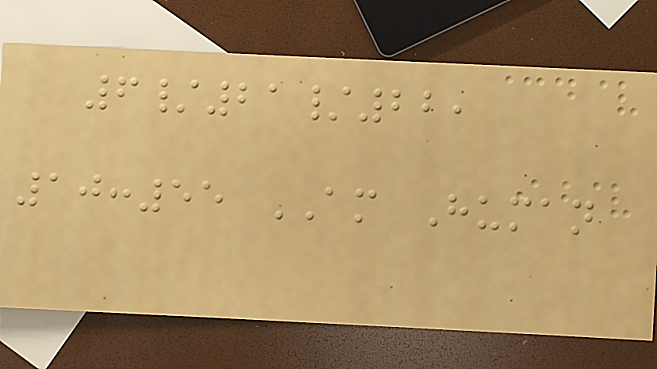6/21/22,
10:55 AM Human
